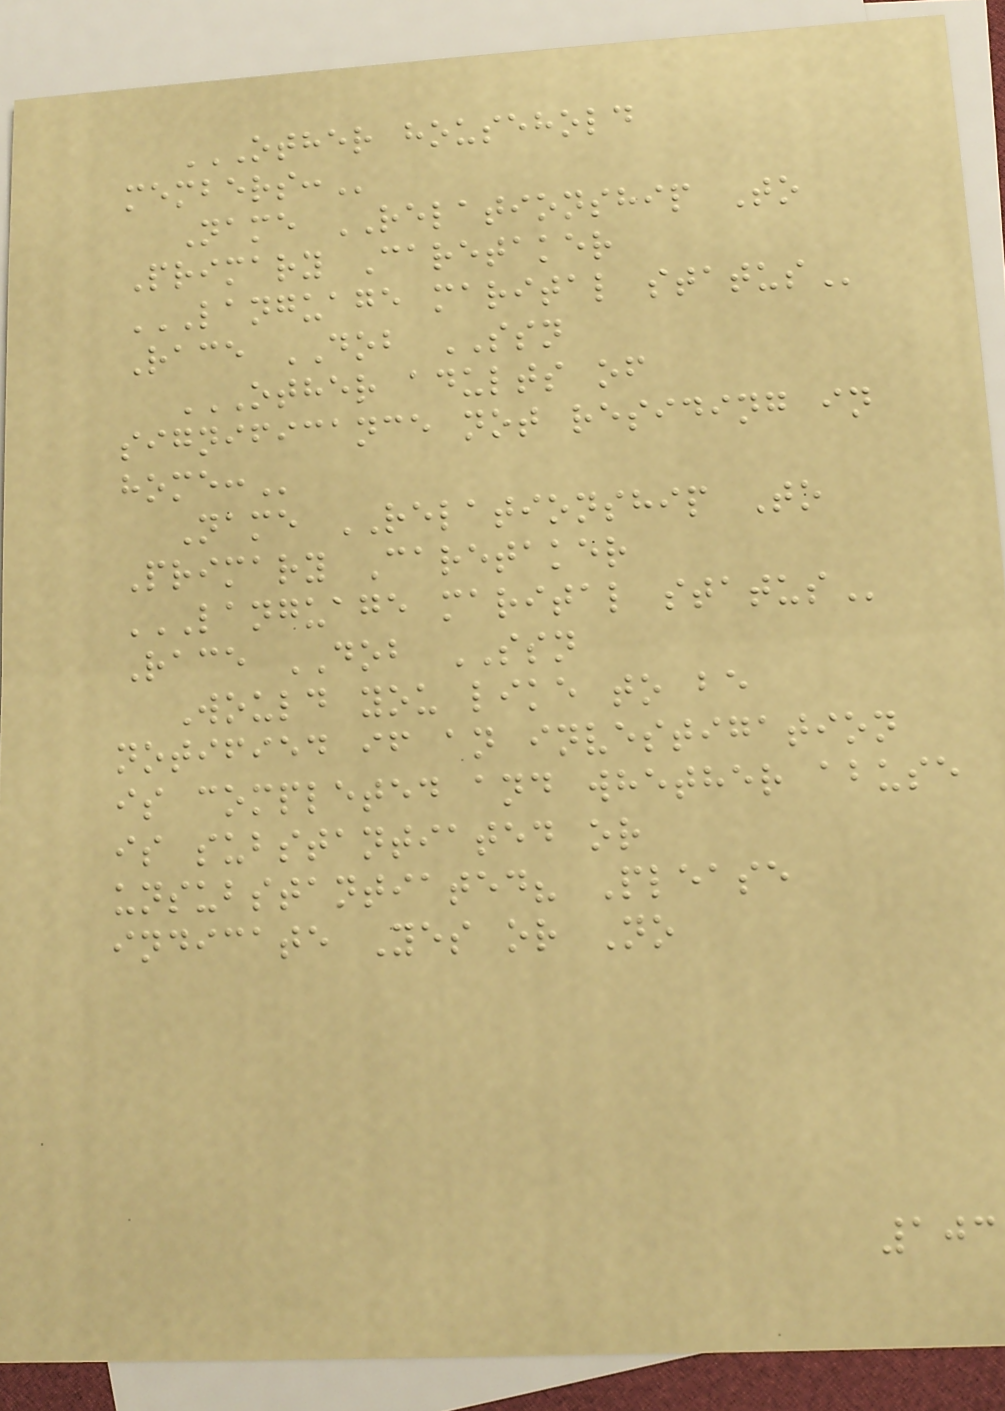OTHER HOUSEHOLD
MEMBERS:
Name RELATIONSHIP To
Primary Caretaker
LANGUAGE MARITAL STATUS
Race DOB SSN
OTHER ADULTS OF
SIGNIFICANCE NOT RESIDING IN
HOME:
Name RELATIONSHIP To
Primary Caretaker
LANGUAGE MARITAL STATUS
Race DOB SSN
Would you like to be
notified if an investigation
is completed and whether abuse
is substantiated or
unsubstantiated? Please
indicate Yes or No
103
